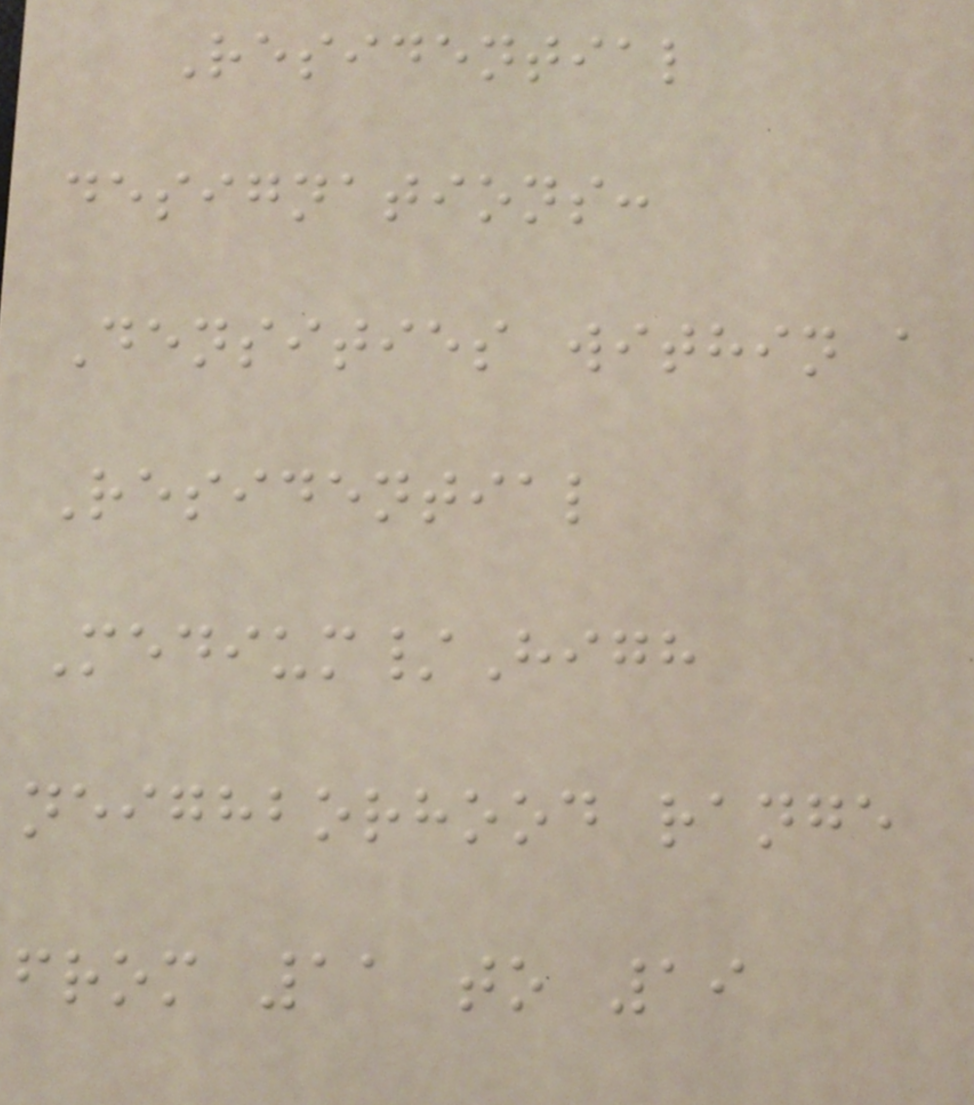Residential
designations:
Densities within a
Residential
Medium/High
neighborhood range
from 11 to 19
